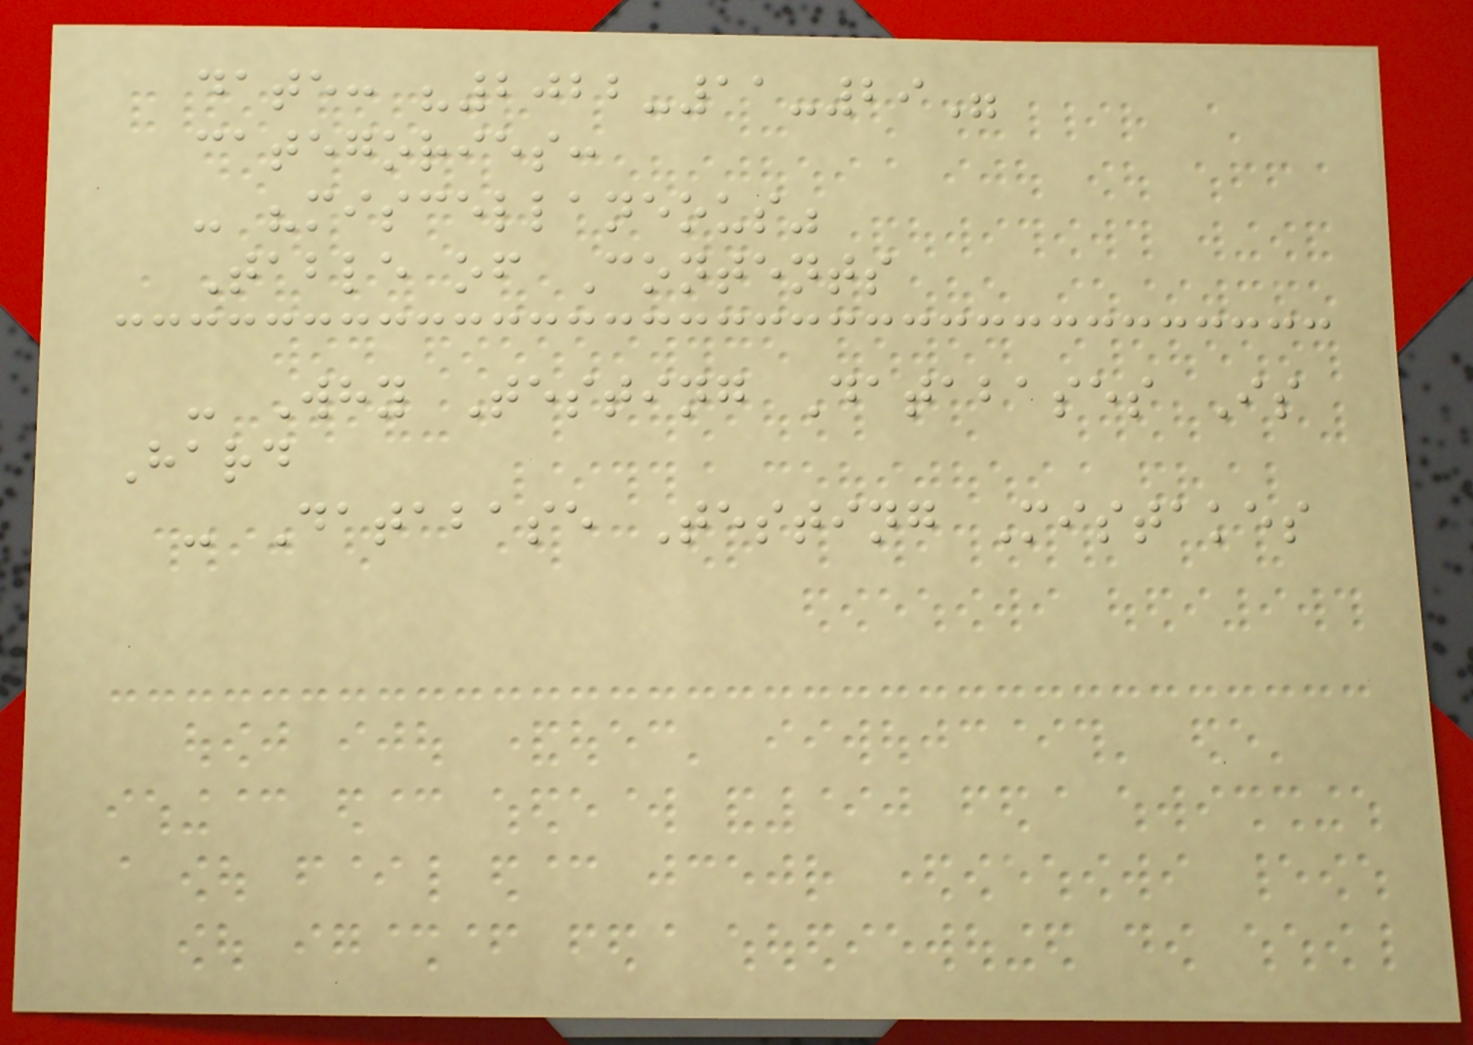date: "2022-11-29"
categories:
- "miscellaneous"
Table of Contents
- Why Testing Databases Is
Hard
- Database Testing Mistakes
